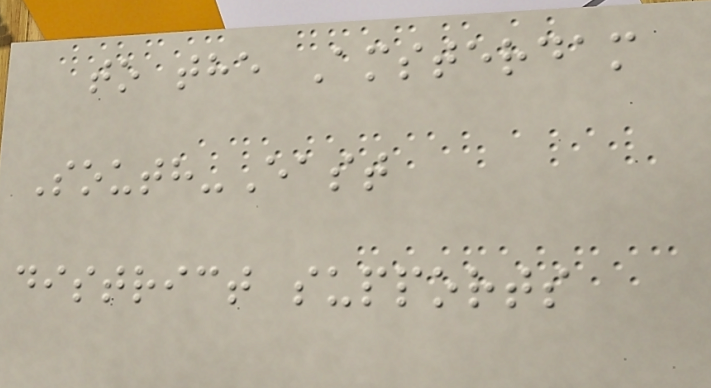to the Amsterdam
South-East
district supports
